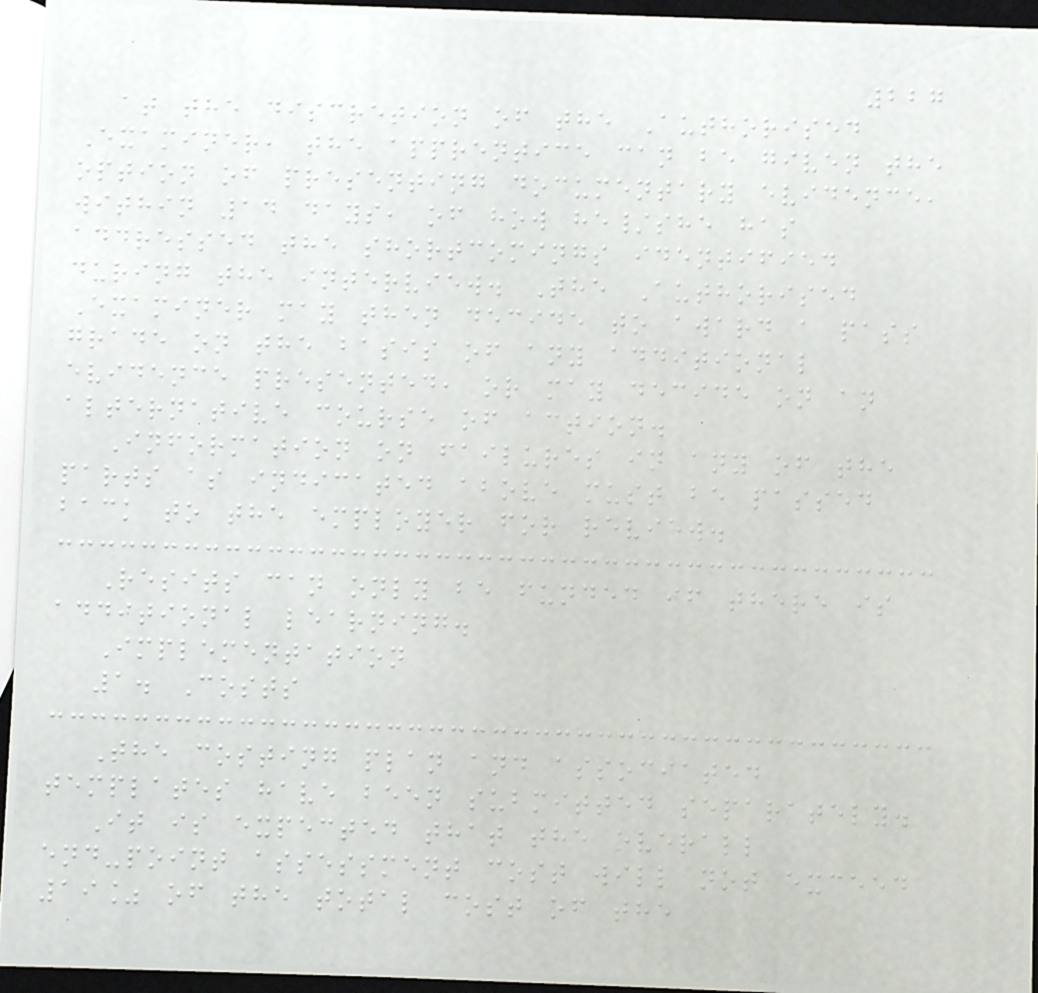227
at the discretion of the Authorised
Examiner, the apprentice can be given the
option of presenting documentary evidence,
within 14 days, of how he/she has
addressed the shortcomings identified
during the interview. The Authorised
Examiner may then decide to award a pass
grade on the basis of any additional
evidence presented, or may decide on an
alternative course of action.
Information on failures in any of the
parts as indicated above must be passed
back to the employer for review.
Resits can only be funded if there is
additional learning.
Implementation
1. Costs
The costing plan and associated
templates have been submitted separately.
It is expected that the overall
end-point assessment cost will not exceed
19% of the total cost of the
